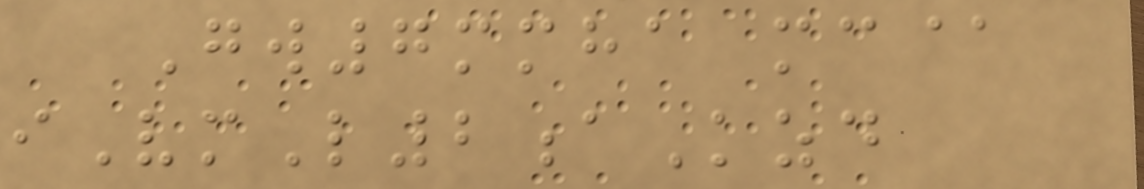Gw7mmha mc@
iVmL2aKzd
